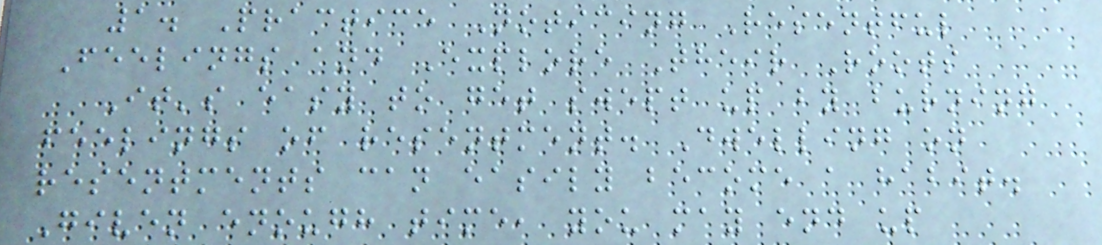1. Practice Noticing Resentful
Feelings and Explore Their Roots
It's easy to get swept up by burning
feelings of resentment. Dwelling on
resentments can easily become a habit.
Given enough time, you may end up
